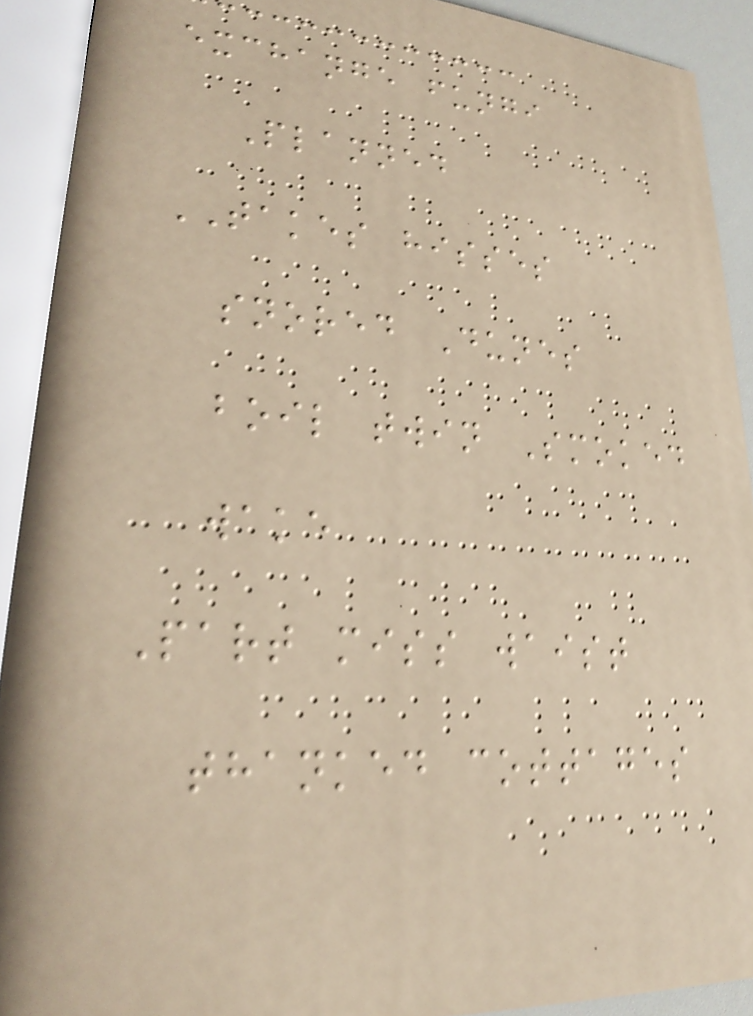exchange fungi
Planned
TAKES hisses
snored Dunes
boil twin Smoked
wake
Part miss waist
thanked cottages
